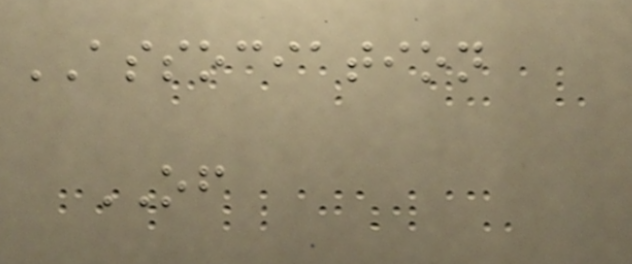ASSOCIATION
OF
